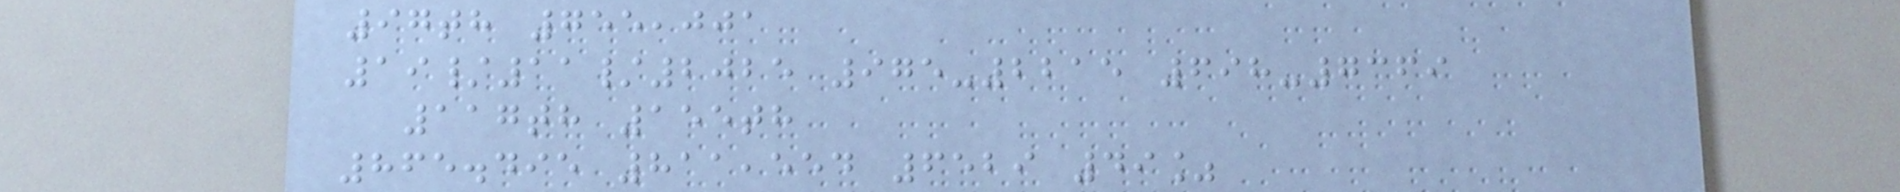97th 755,001
19/11/2025 975-2215 698-7369
117th 155th
865.495 811,554 6529 49%
